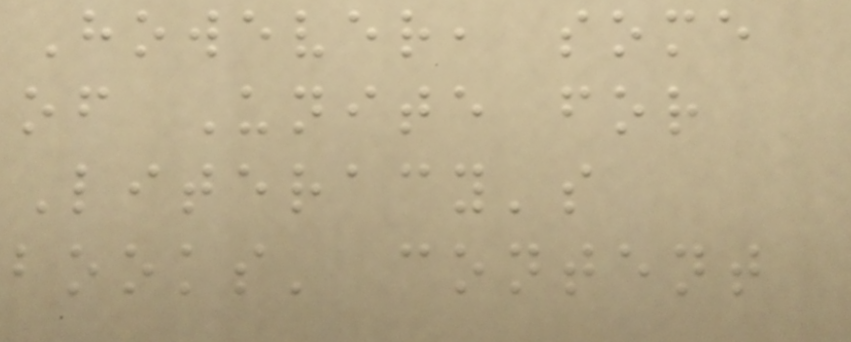However, some
of Unite for
Literacy's
books' content
